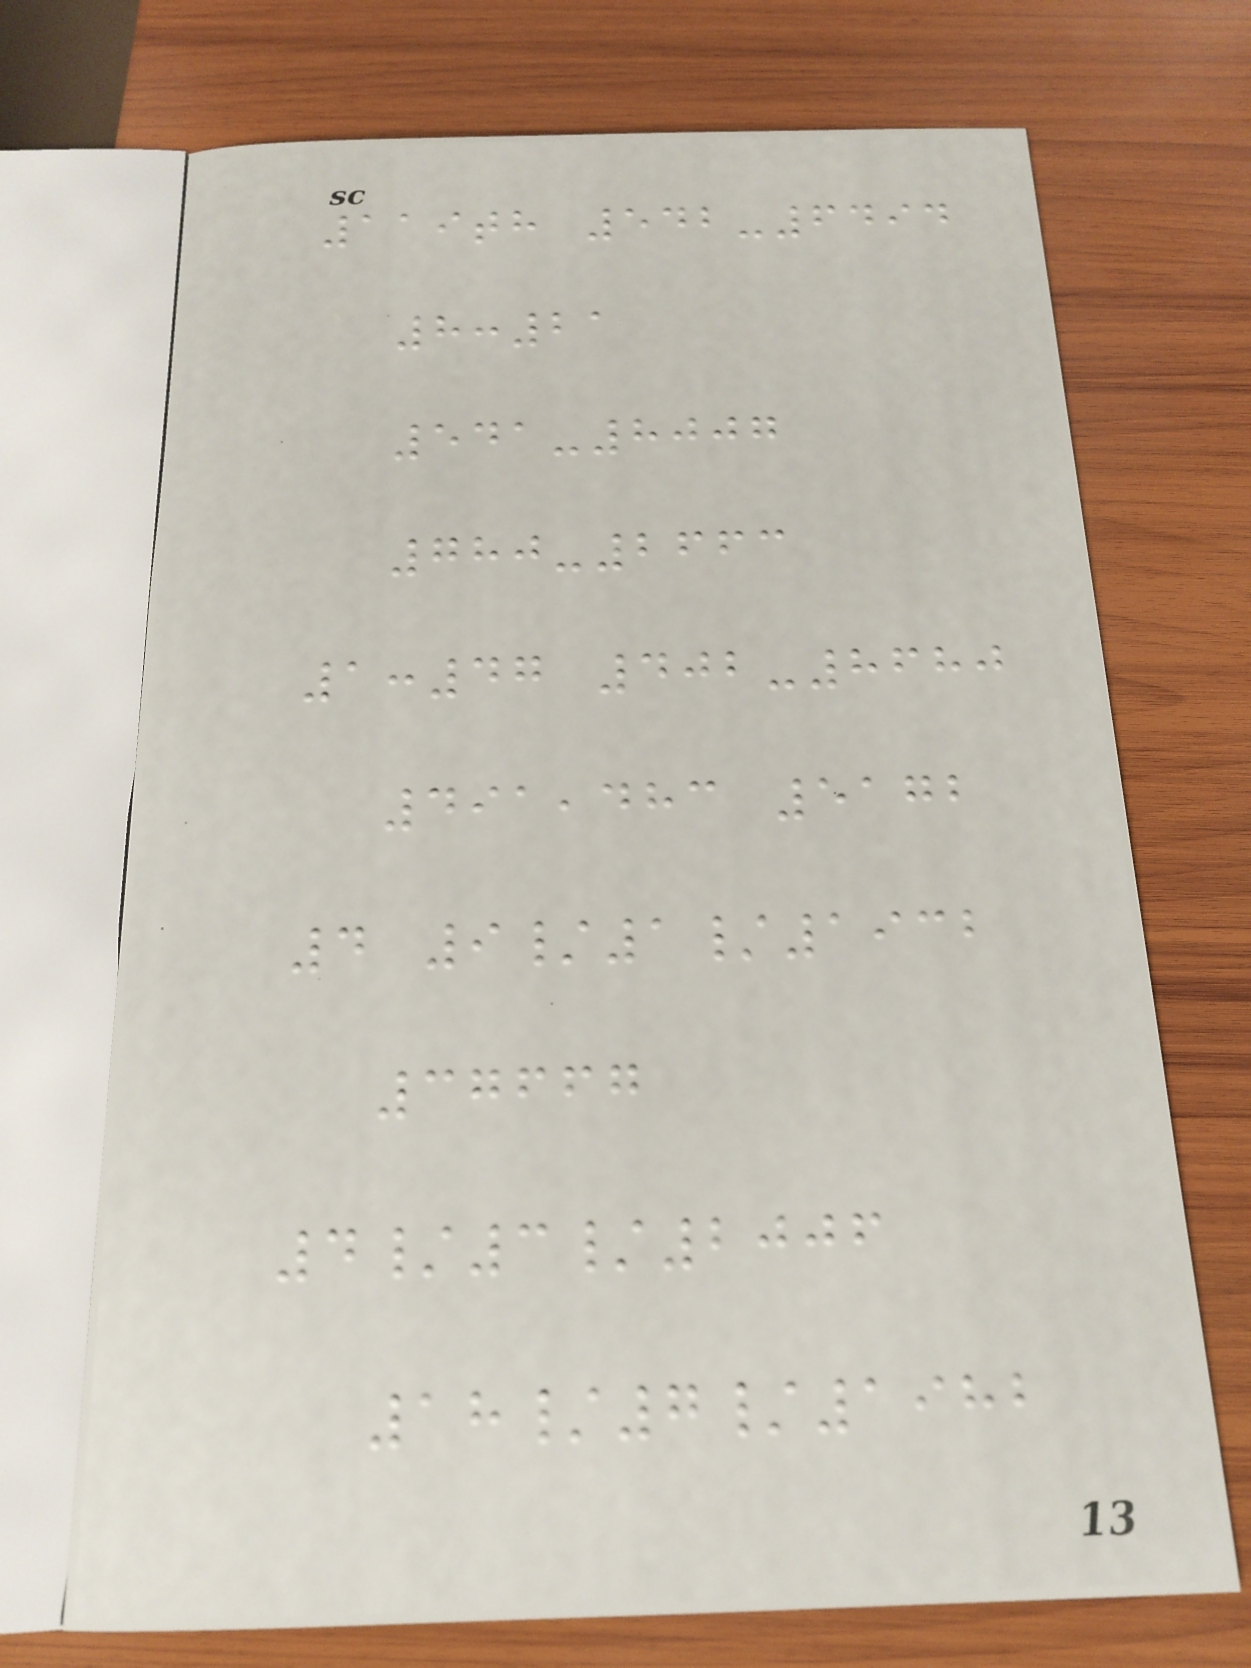119th 542-6494
8:21
541-8007
780-2663
1:47 402-8680
491,483 5172
4 9/1/1932
37667
4/3/2006
18/7/1982
